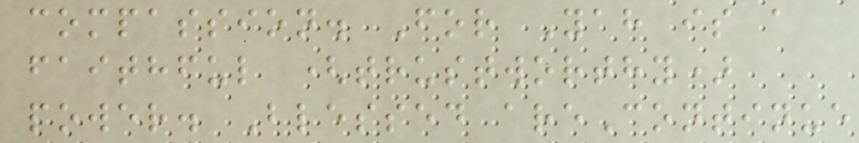compassion. For Yah is a
faithful (trustworthy)
power. Blessed areContinue
